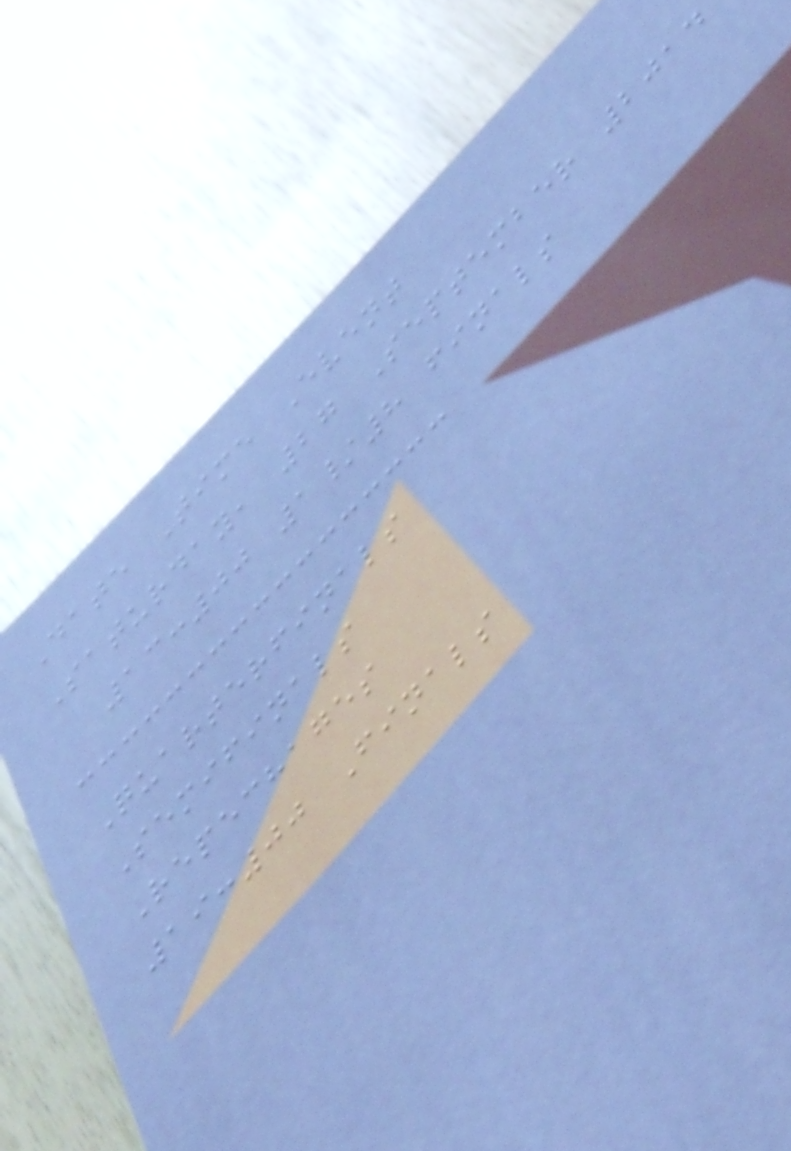Date Time Event
Saturday, 27 September 2014
13:00 1/8 finals
Quarterfinals
Semifinals
Repechages
19:00 Finals
